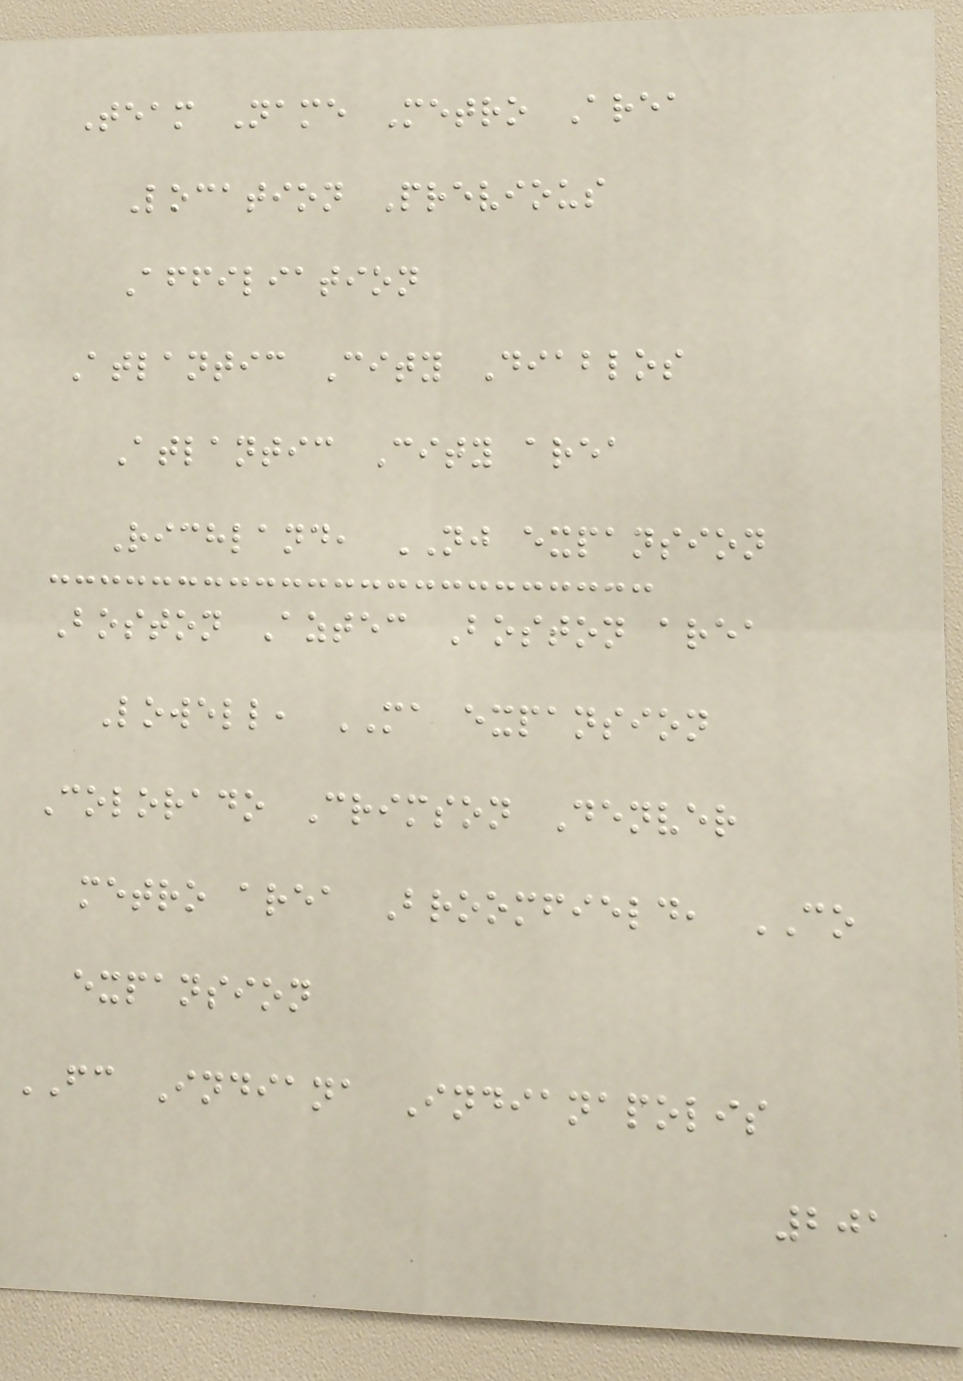Team Name Metro Area
Location Previous
Affiliation
Atlantic City Diablos
Atlantic City area
Richland, NJ expansion
Boston Aztec Boston area
Lowell, MA expansion
Colorado Crimson Denver
metro area Broomfield, CO
expansion
FC Indiana Indianapolis
201
